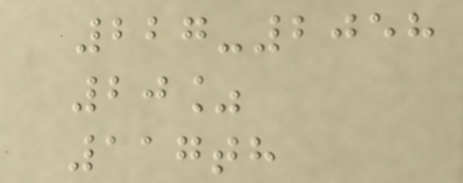227-2058
20%
117th
